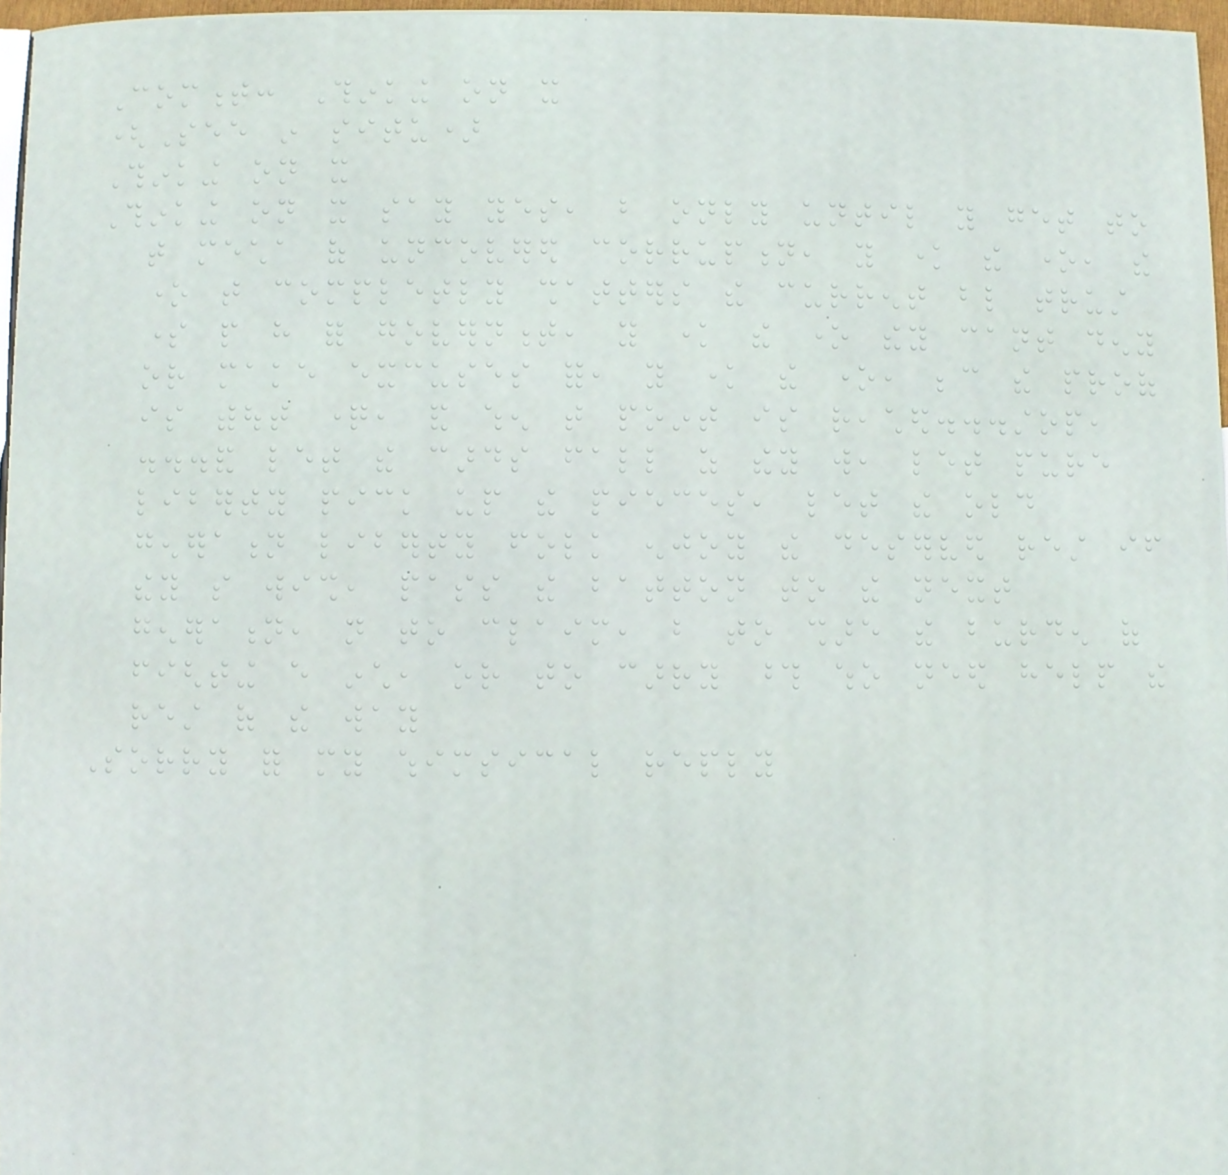Comment: Thinking on it
(See in situ)
Thinking on it
Thinking on it say yes, but only until you get to
that mecha of uncovered corruption, you know the one, the
one that completly shatters the current blind trust
some people have for government, you know the one they cant deny
or make excuses for, you know the one, because the proof
is without question, and when that point is reached...stop,
...and let the cards fall as they will, let pure
liberty pick up the pieces, let the old
generation liberty folk enjoy the deserved rest if
they so wish, pass the batton to the next
generation, not to claim, but to share the burden of
fighting every inch, or to carry those who need help the
rest of the way
Sorry for my whimsical reply
